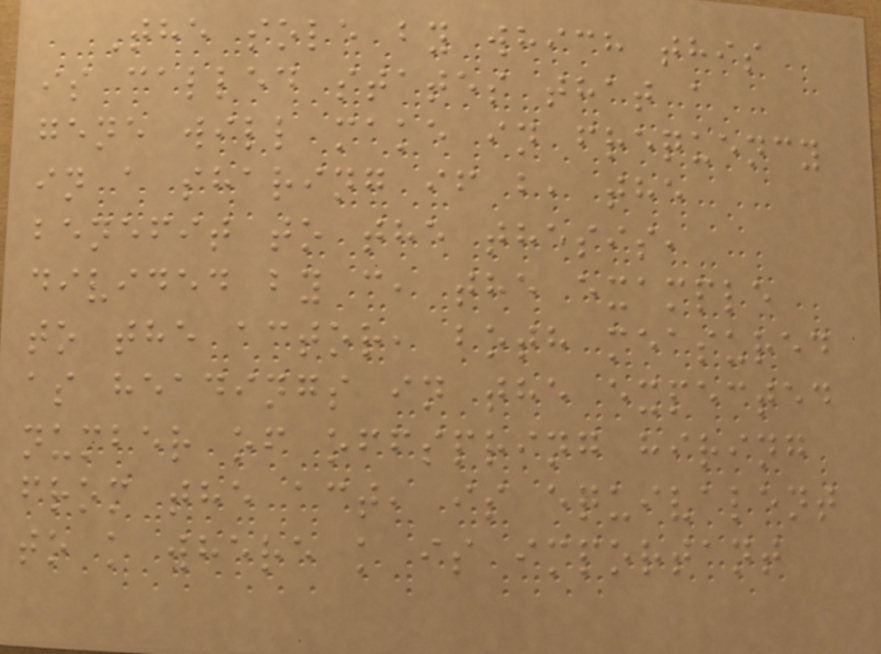The sole by which this
is called states that a
gene will make in frequency
in a sharing if b, the
benefit to the thesis,
divided by c, the example
to the actor, both measured
as headings in the expected
number of offspring hiring
from the act, is equivalent
to k where k is important
